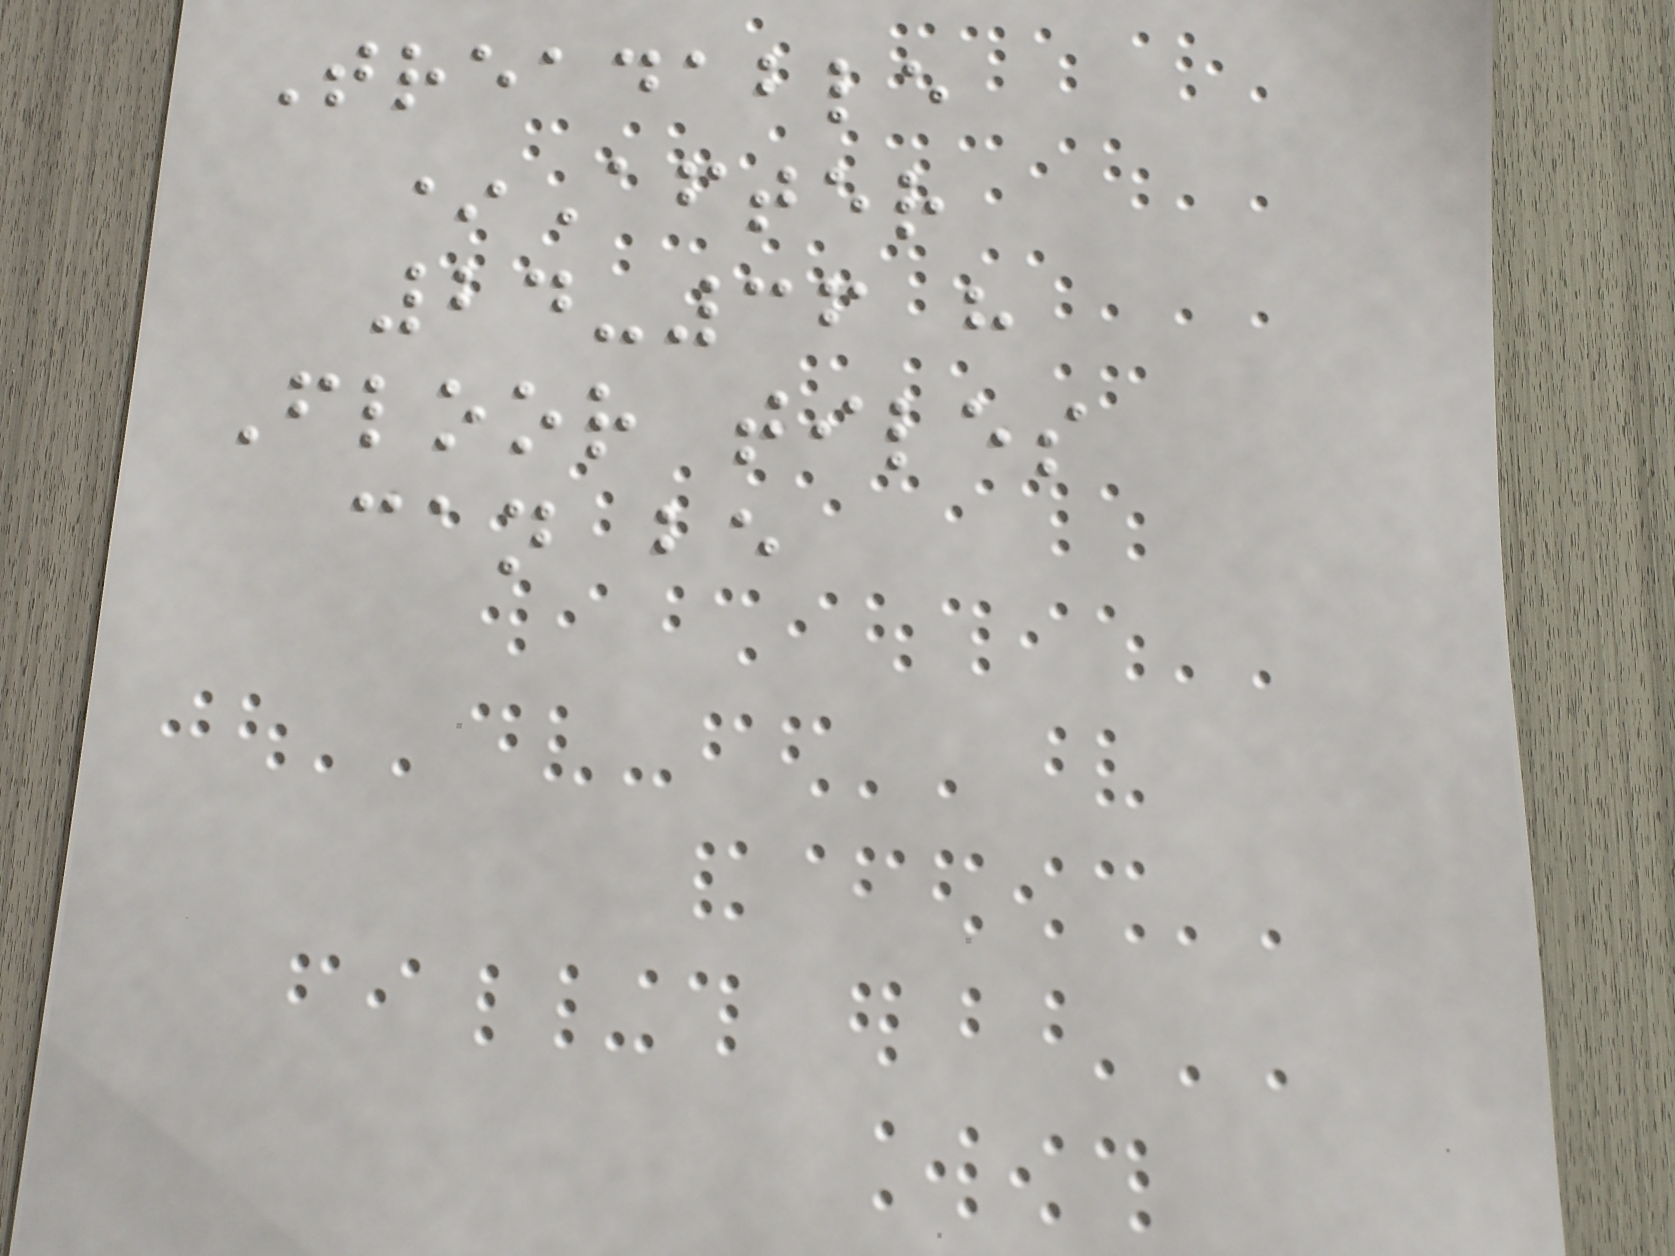Treadable
*After
24-36 h
Floor tiles
can be
